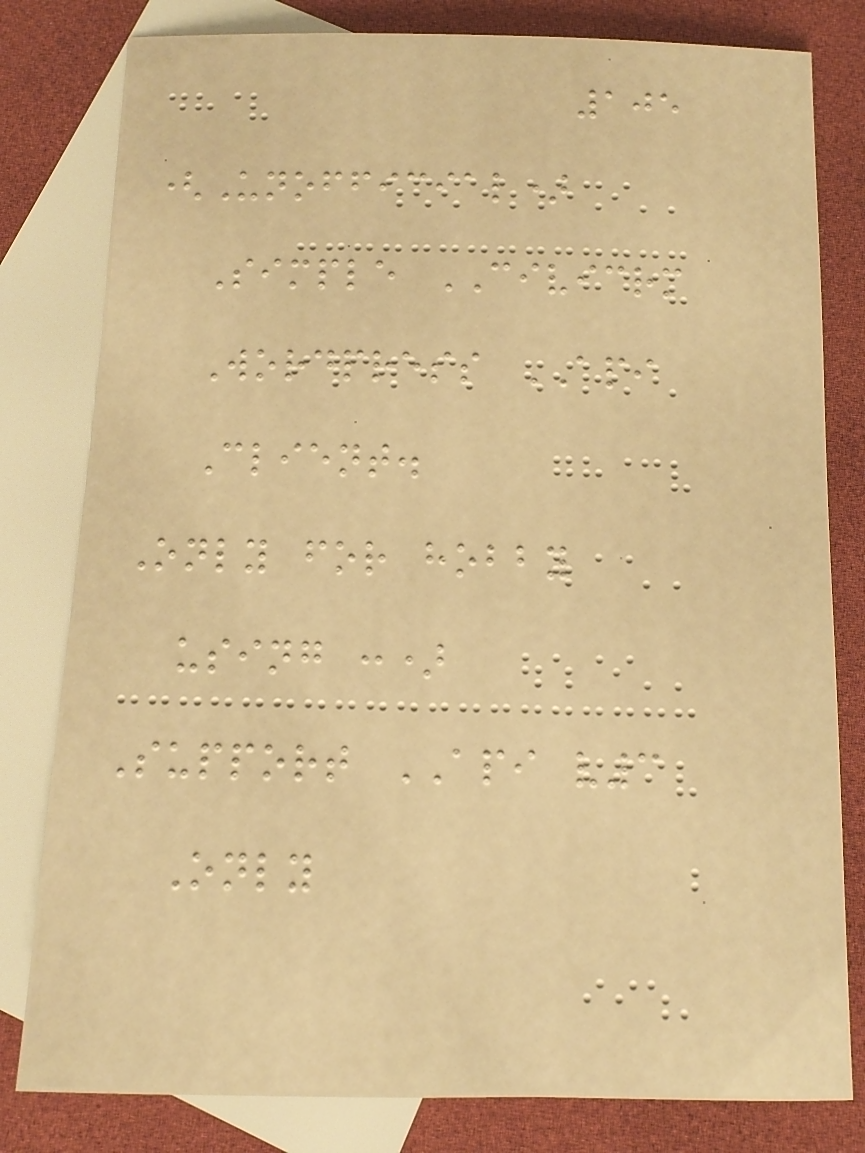105
(Unofficial)
Simple CIVICRM
Wordpress API
Client.
Only for hobby
using :)
Support API v3
Only
